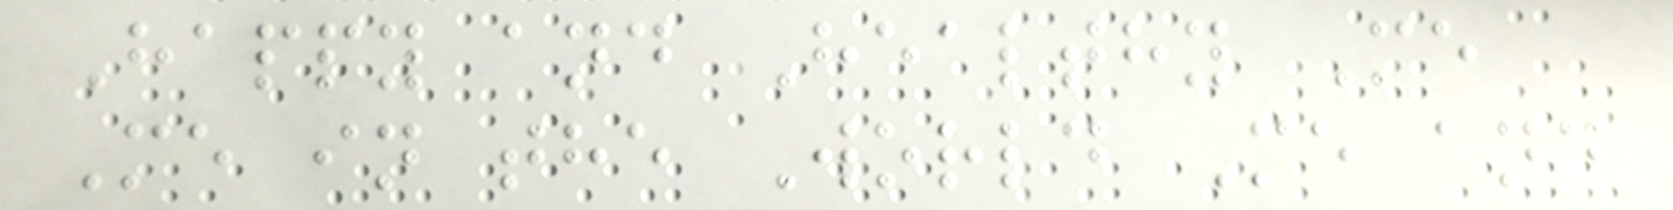Happy and Healthy Me
Me in the World Me and
